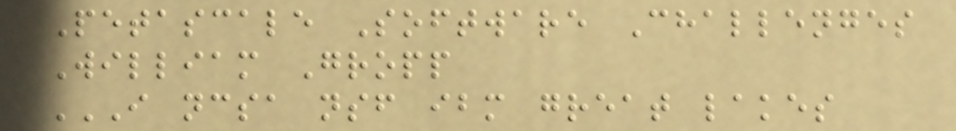Petascale Software Challenges
William Gropp
I NCSA NSF IBM GREAT LAKES
